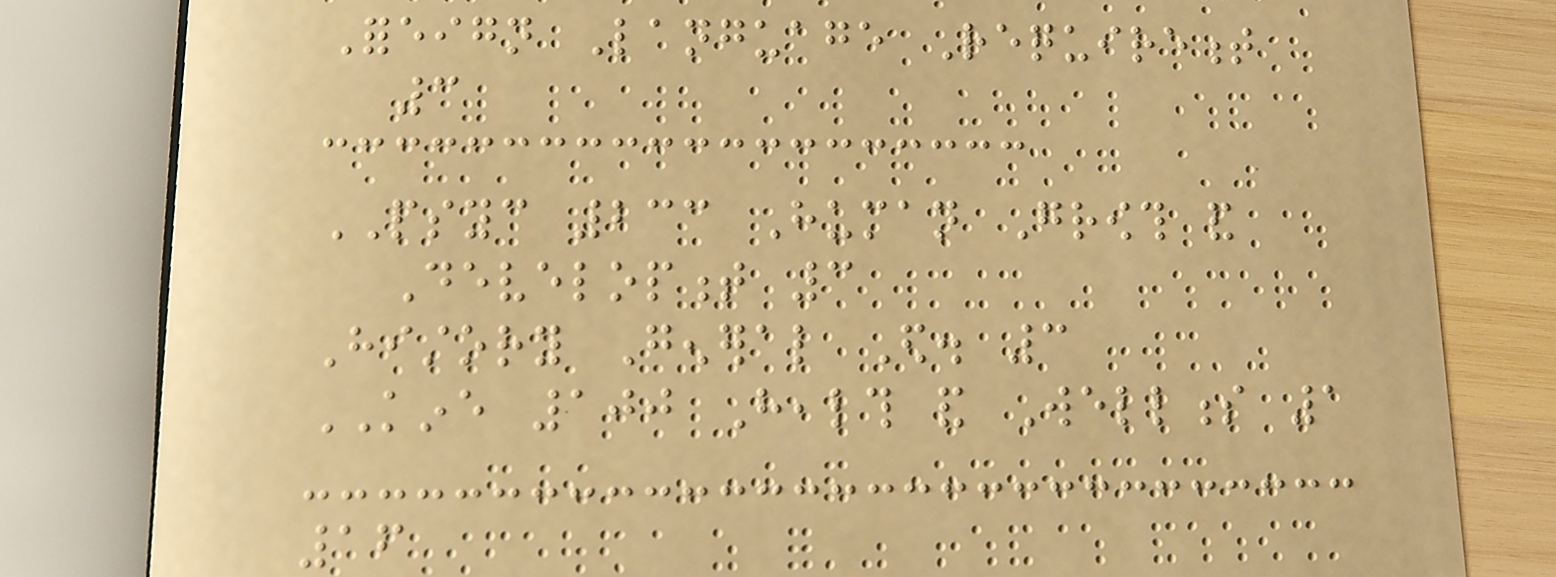Foreign Language Requirement
3
PSYC 233 Human Growth and
Development 3
History General Ed. 3
KINE 100 Health and Wellness 1
16
